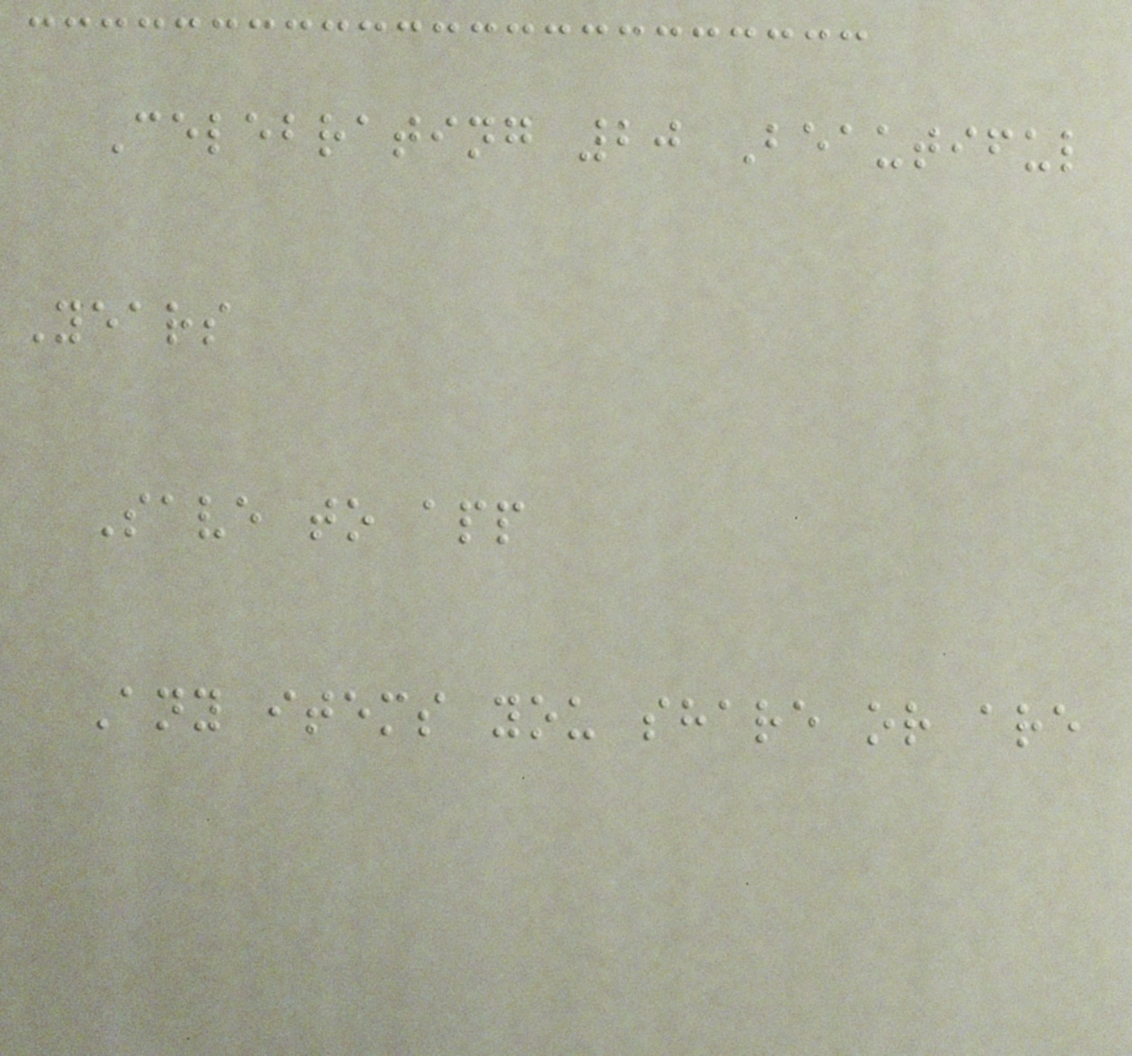Celebrating 20 Beautiful
Years
Save to app
Any items you share or are
